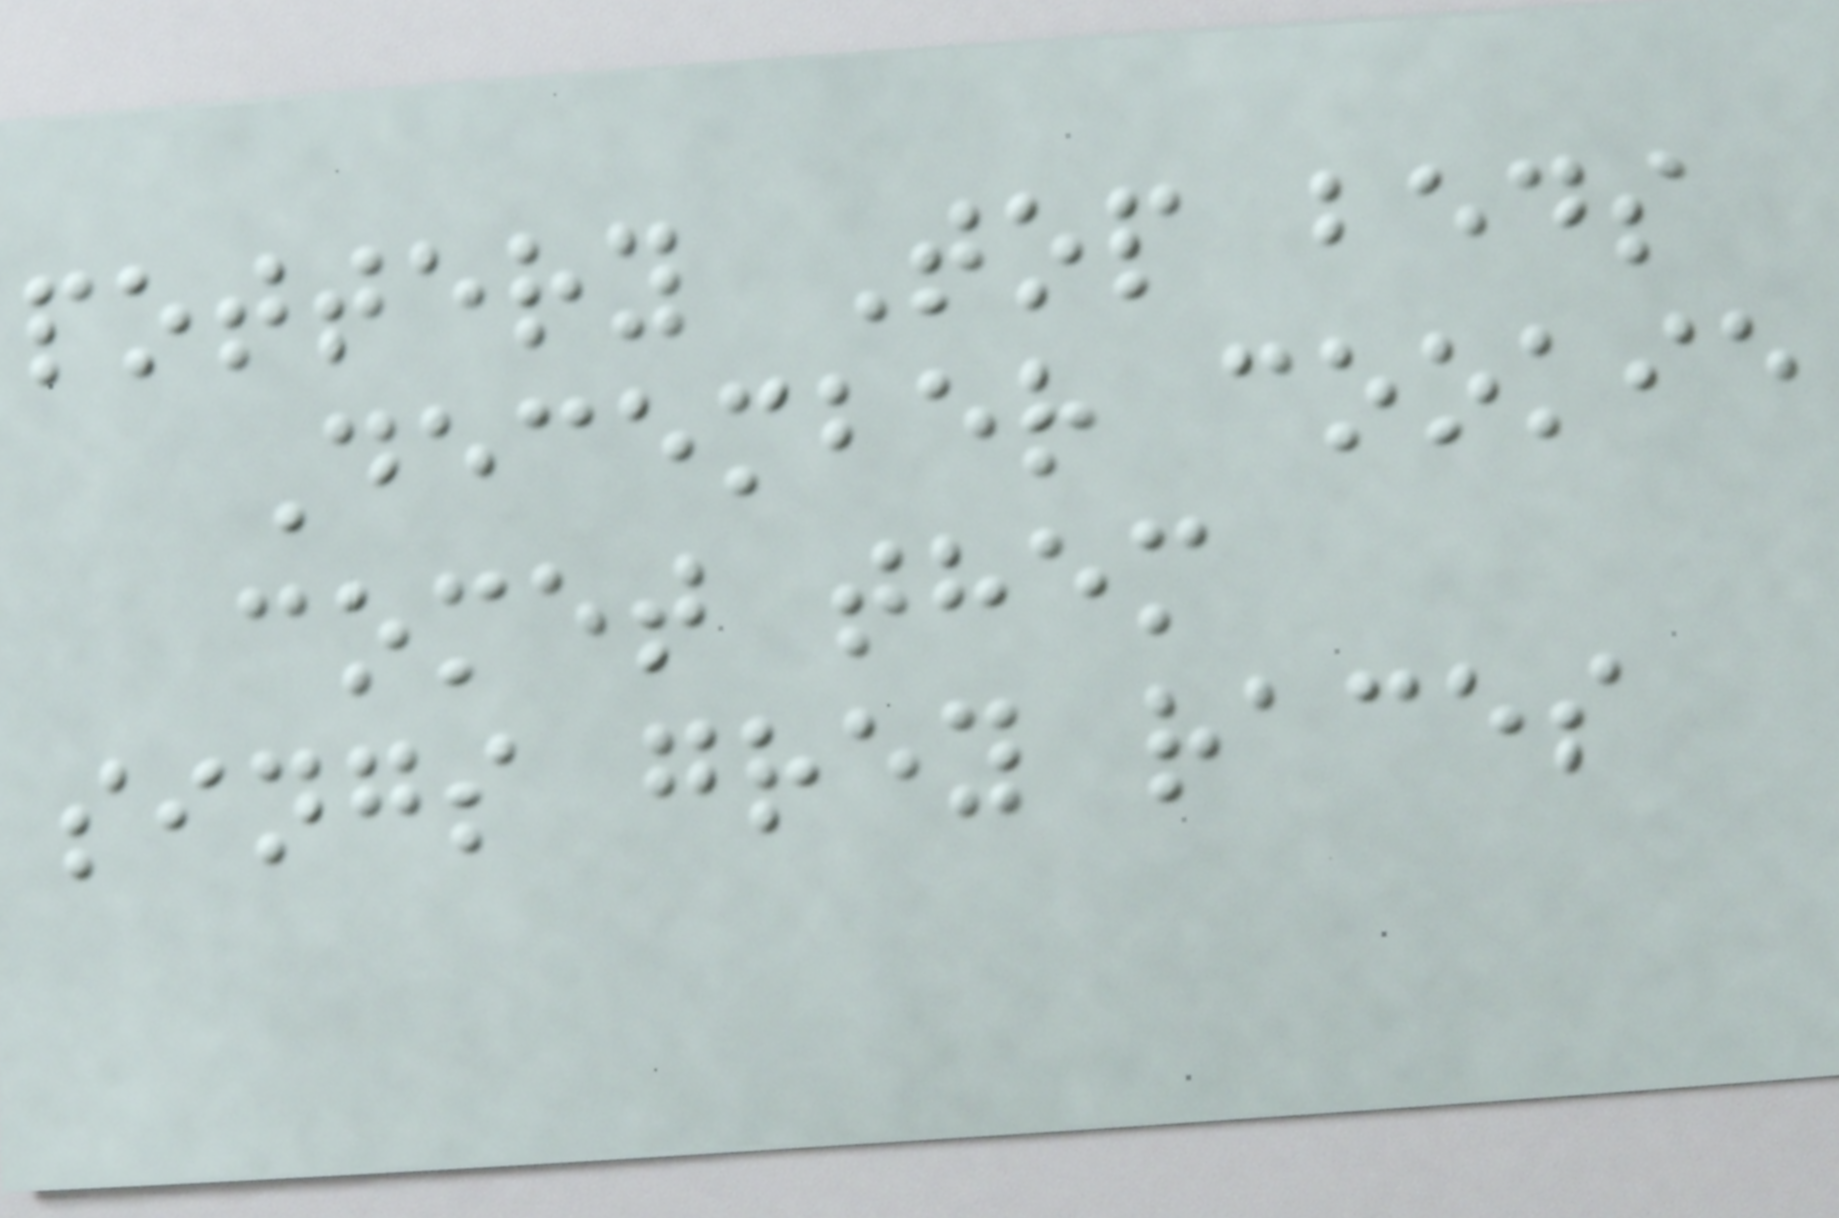pottery Top beds
December cookie
comet them
sings grey races
